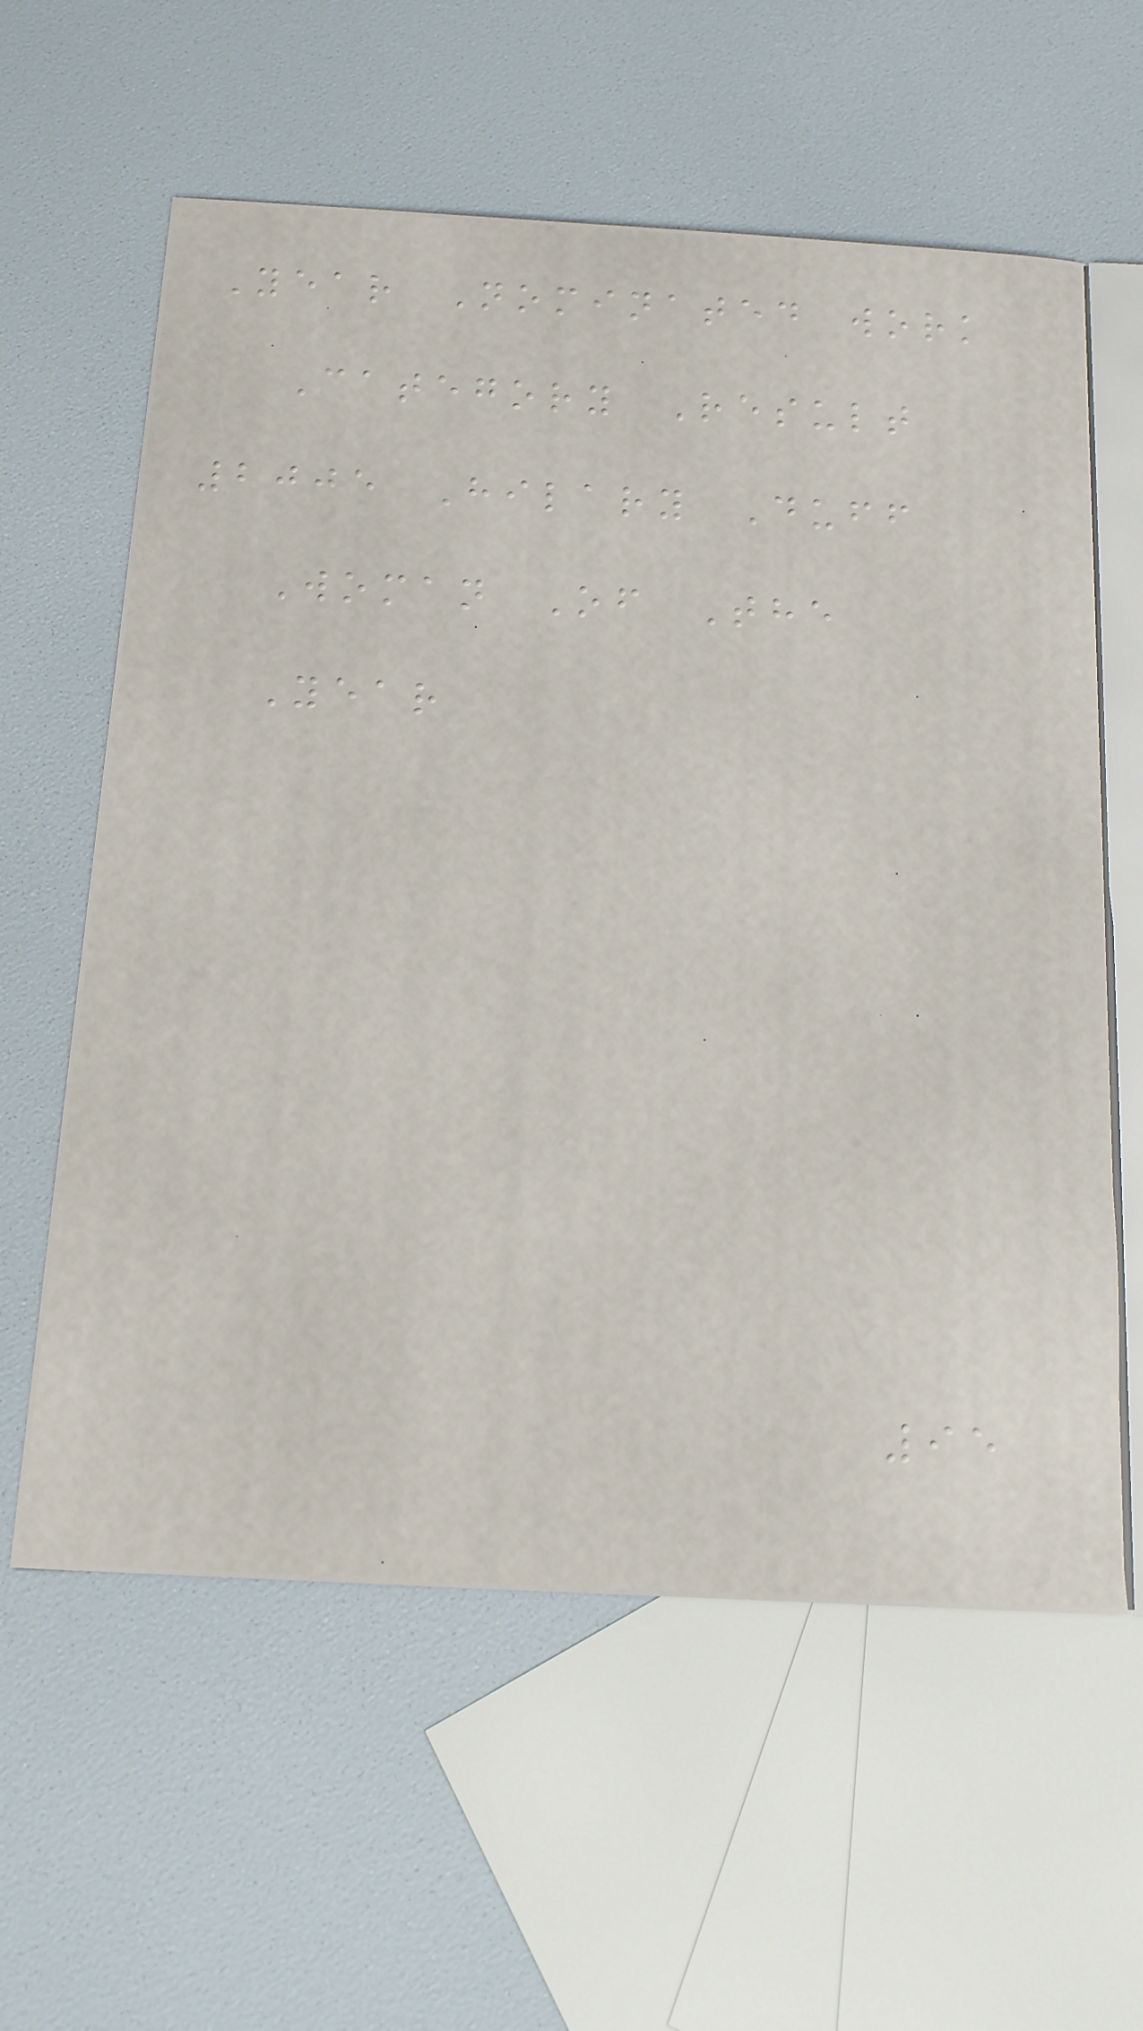Year Nominated work
Category Result
2005 Hilary Duff
Woman Of The
Year
95
